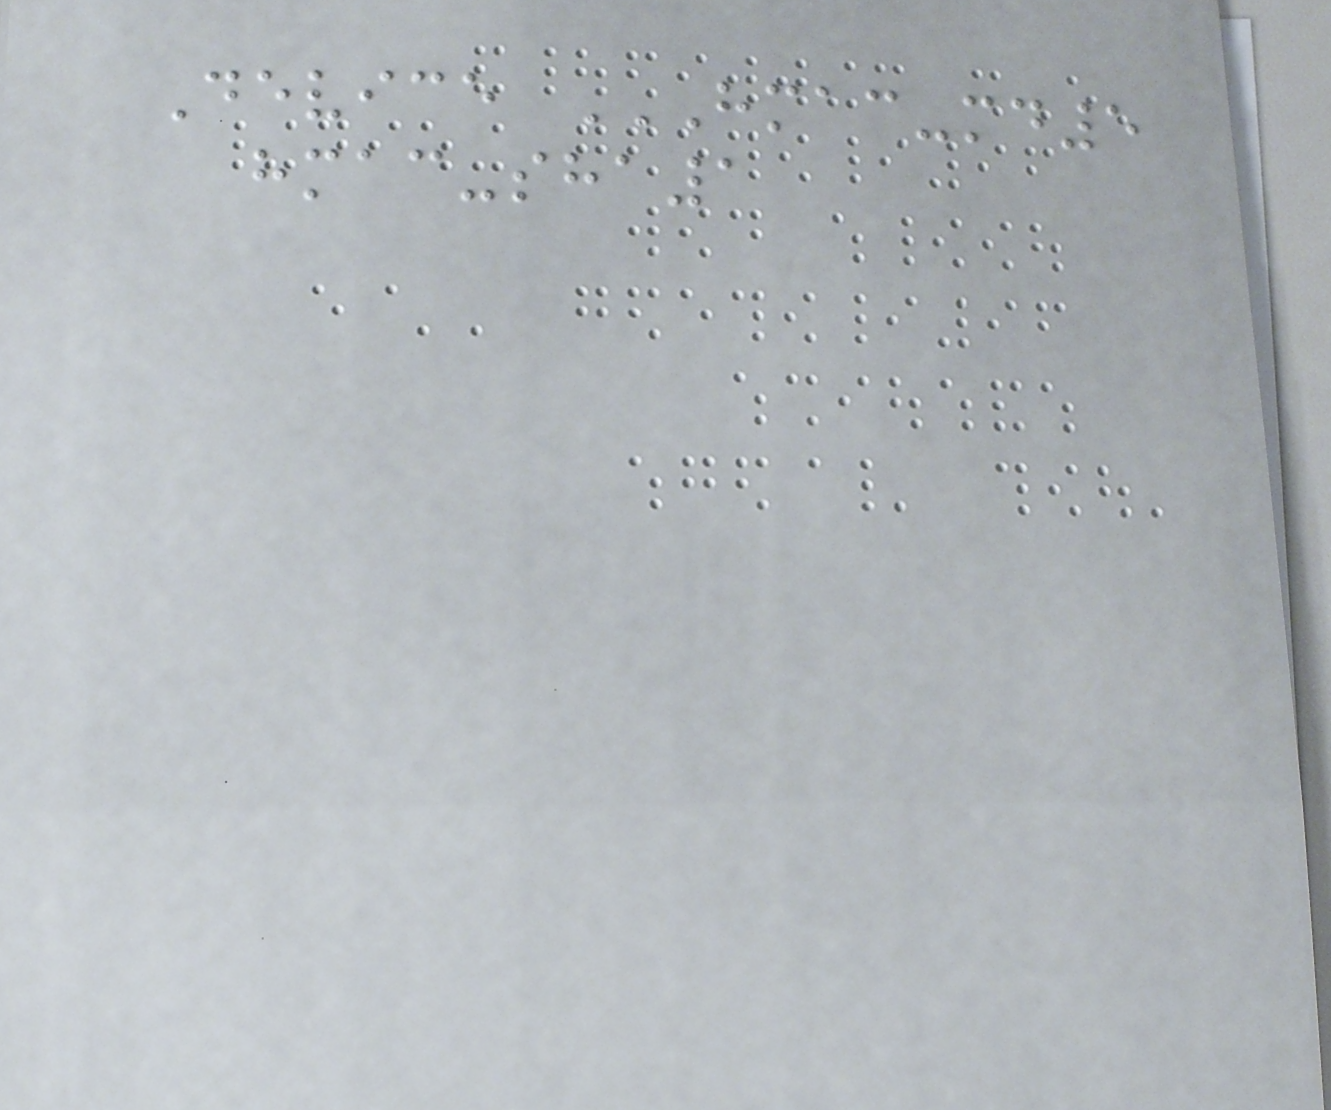Device HMAC-MD5
HMAC-SHA1
